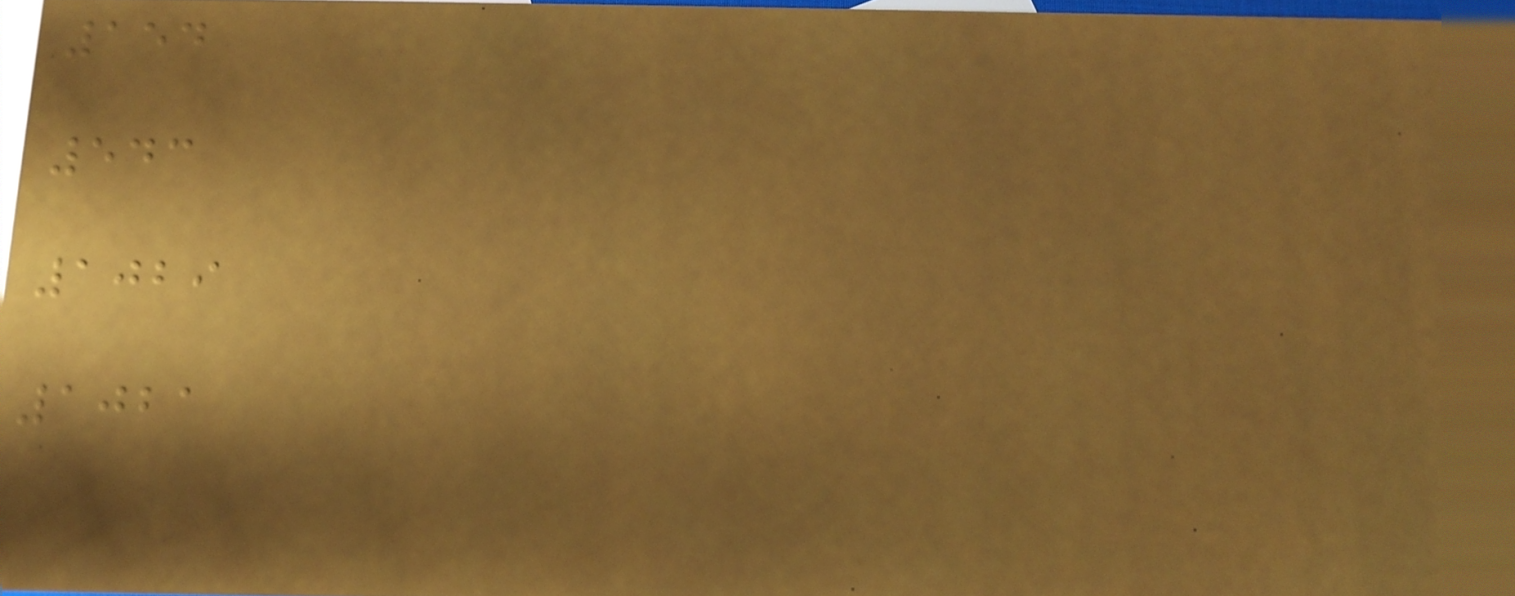154
543
1029
1021
